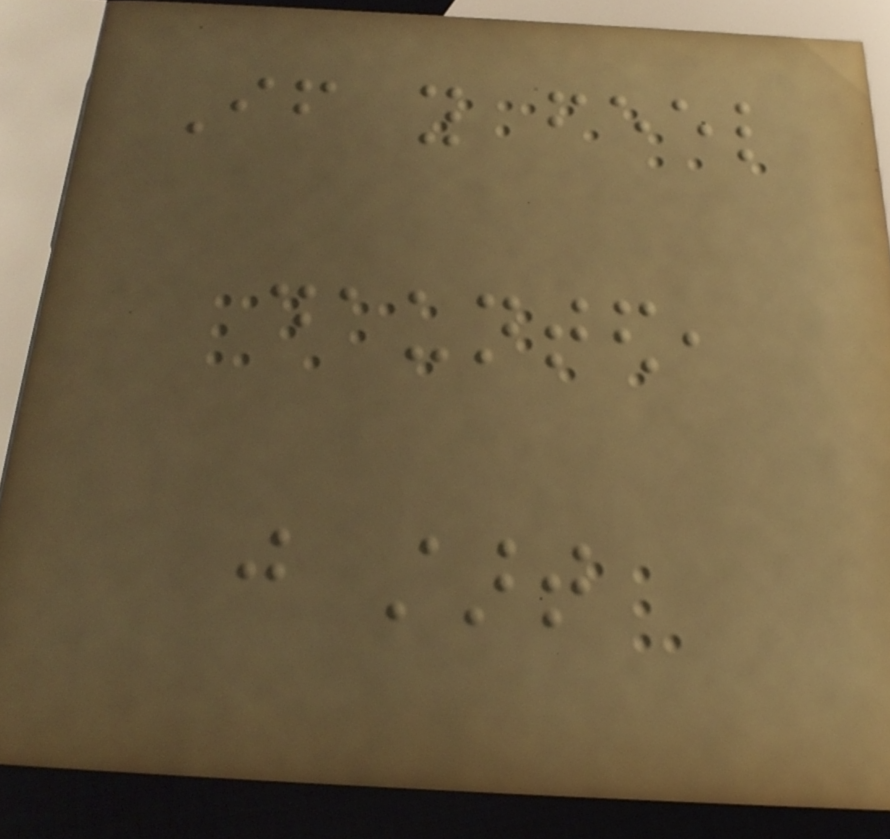If you feel
daunted,
just start
